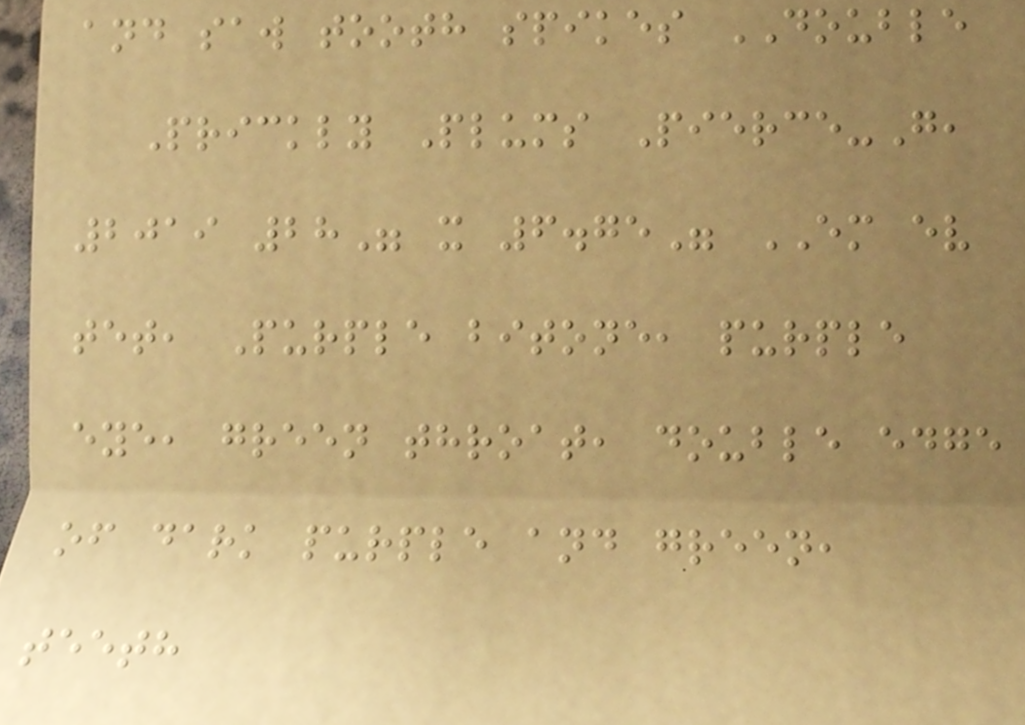and saw tooth spikes DOUBLE
Prickly Plums Pierce-G,
2019 28" x 6.75" EM ev
tet, Purple bitone, purple
eye, green throat, double edge
of dark purple and green,
teeth
